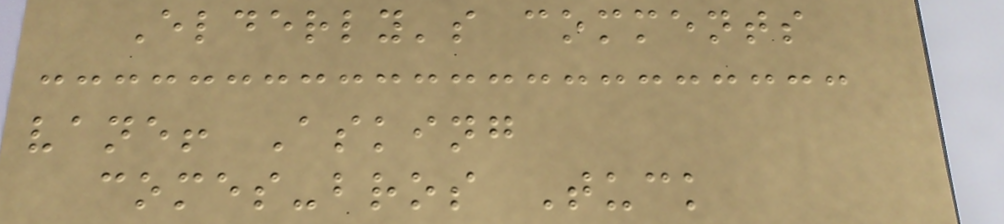Elderly's comments
vane! Asking
comes-bros Tuck
